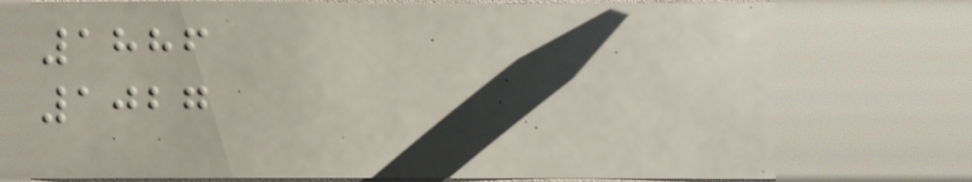1886
1027
